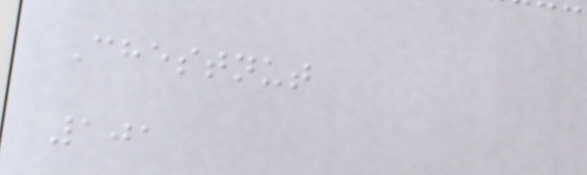Chestnut
101
